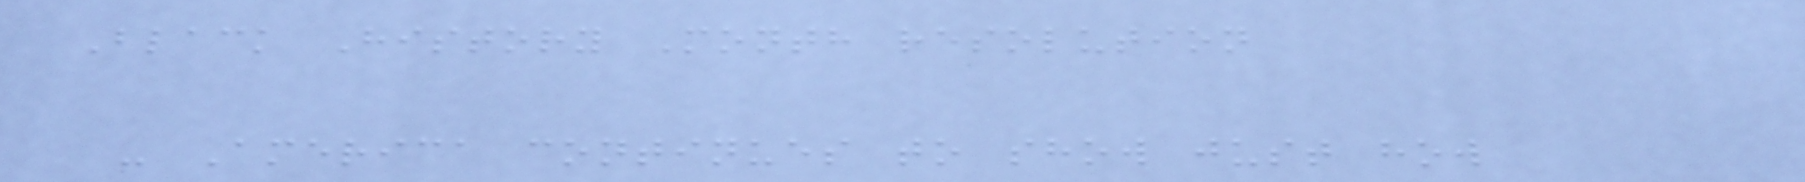Black History Month resolution
- America continues to show just how
